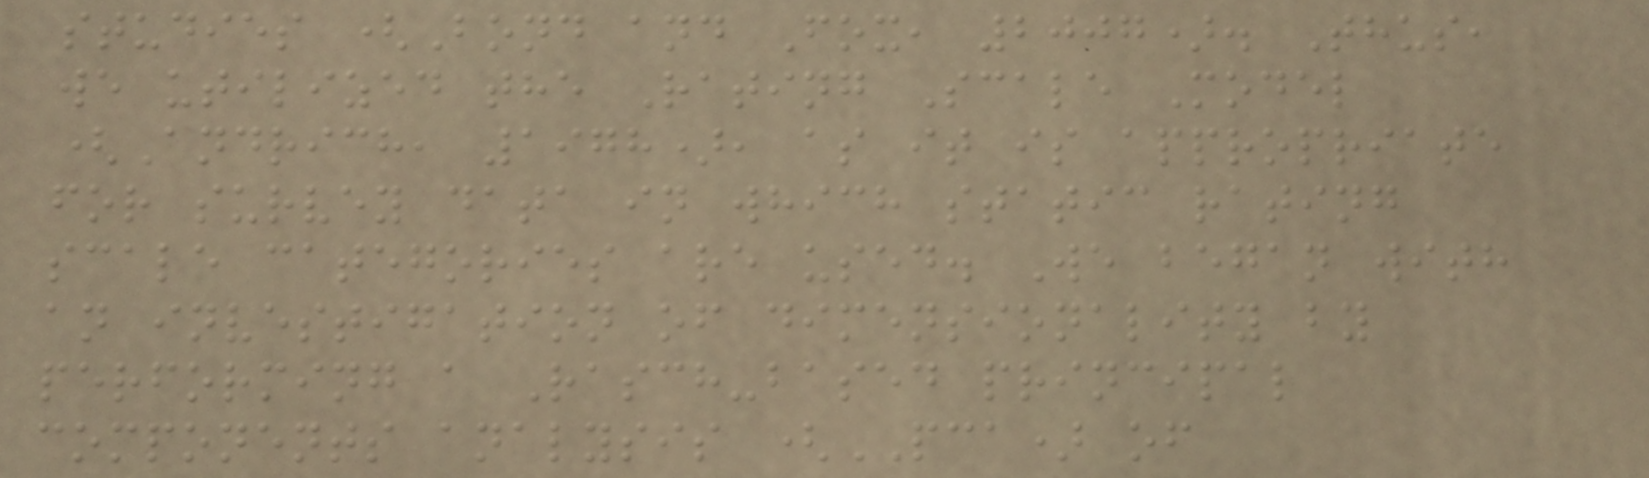studies (Bond and Fox, 2007). Thus,
we utilized the Rating Scale Model
(Andrich, 1978), as it is appropriate
for survey data in which static rating
scale categories are used. We began with
an investigation of dimensionality by
performing a Rasch-based principal
components analysis (PCA) of
